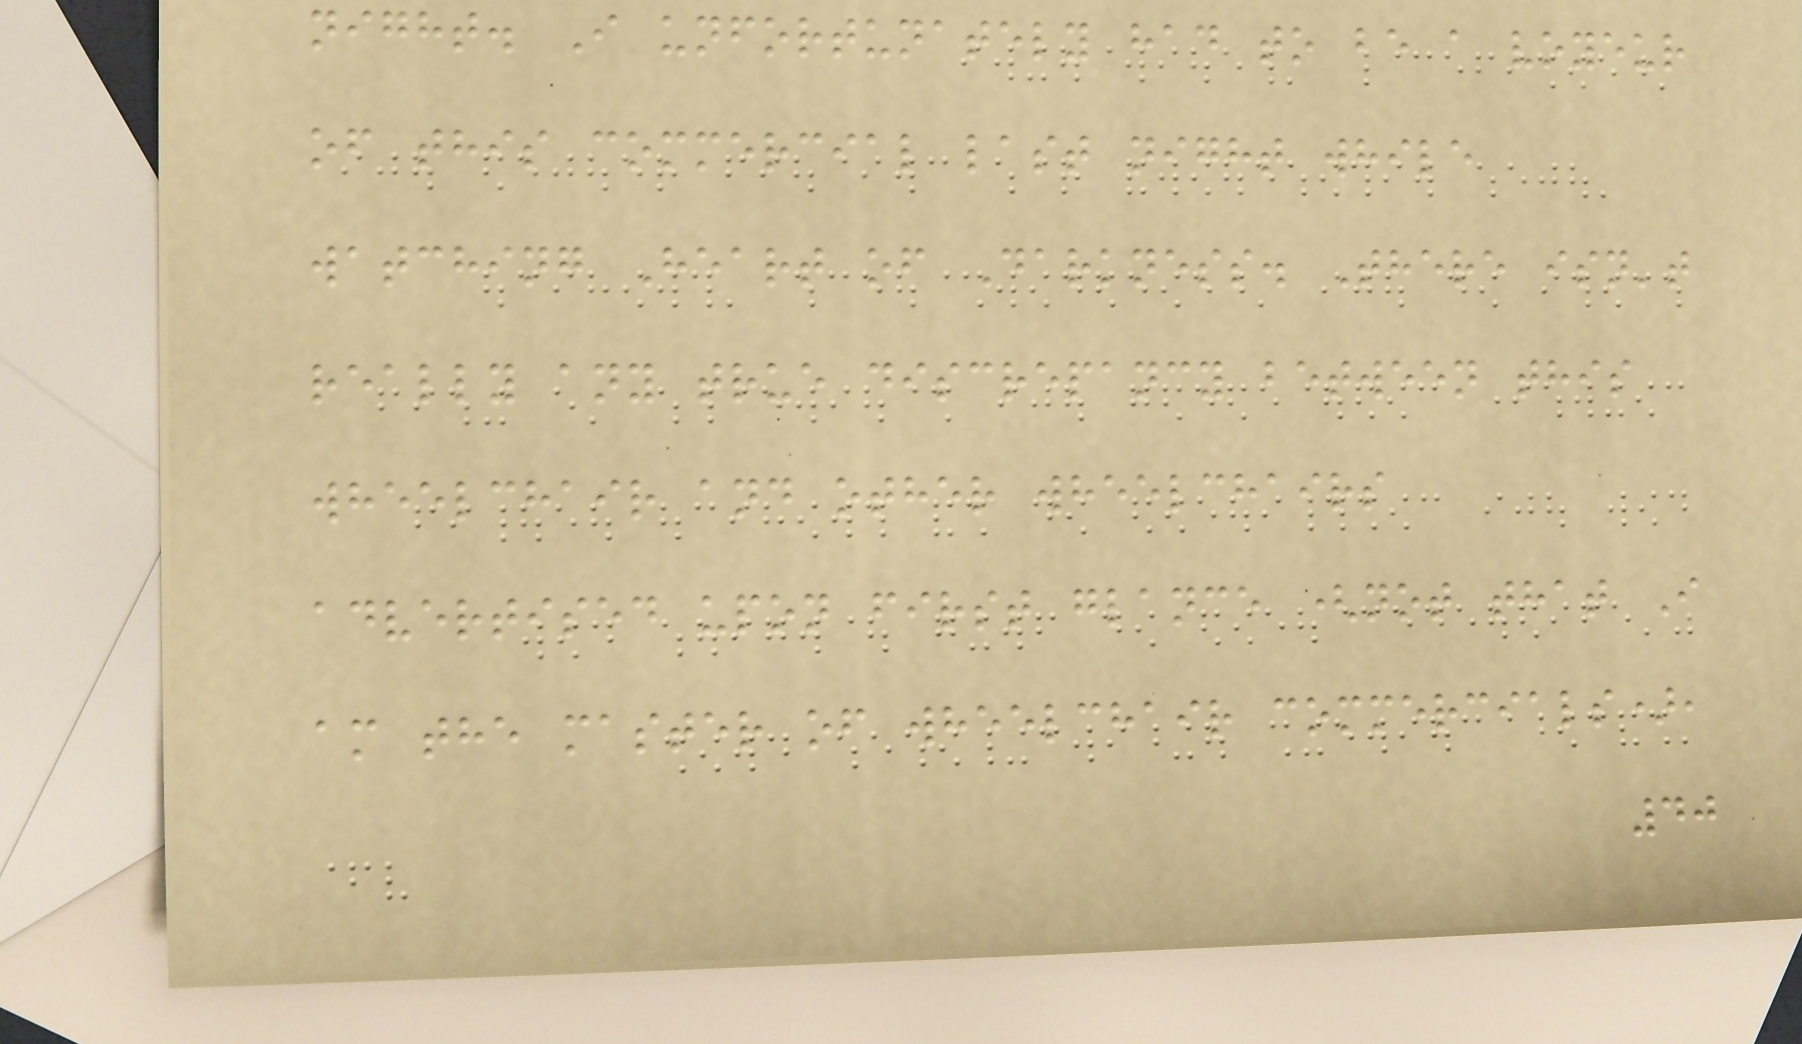night. I unfortunately had to be a voyeur
of this commercial last night while
watching Heart of Darkness. There isn't
really any true discrepancy between this
wheelchair and other wheelchairs
advertised upon first glance (not that I
am the master of wheelchair commercials),
40
